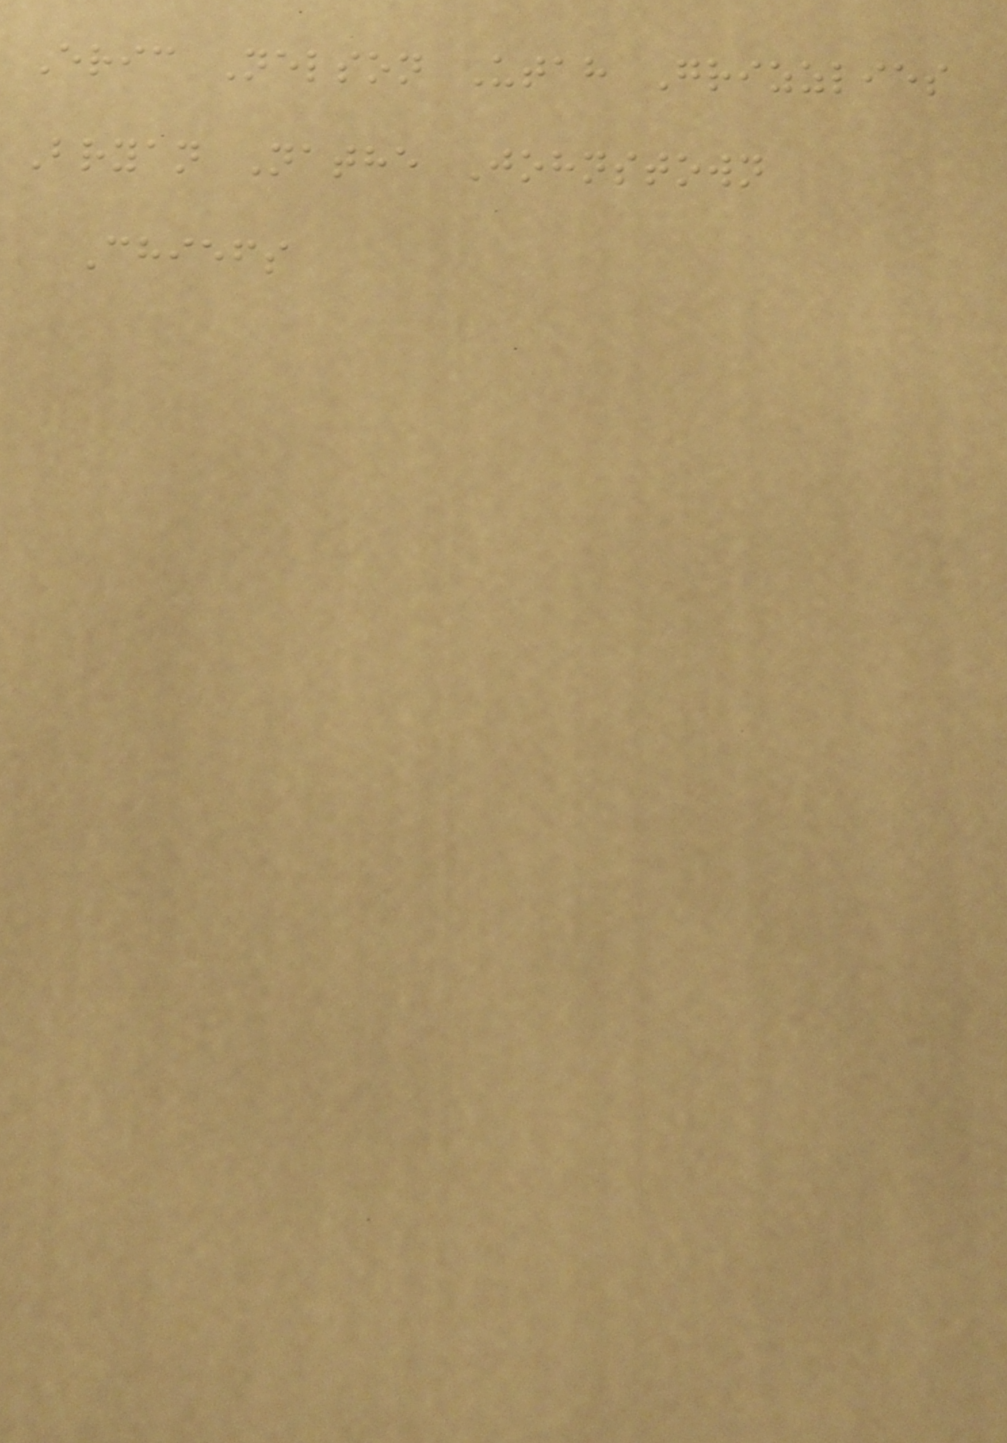Eric Nelson Utah Grizzlies
Bryan Nathe Johnstown
Chiefs
